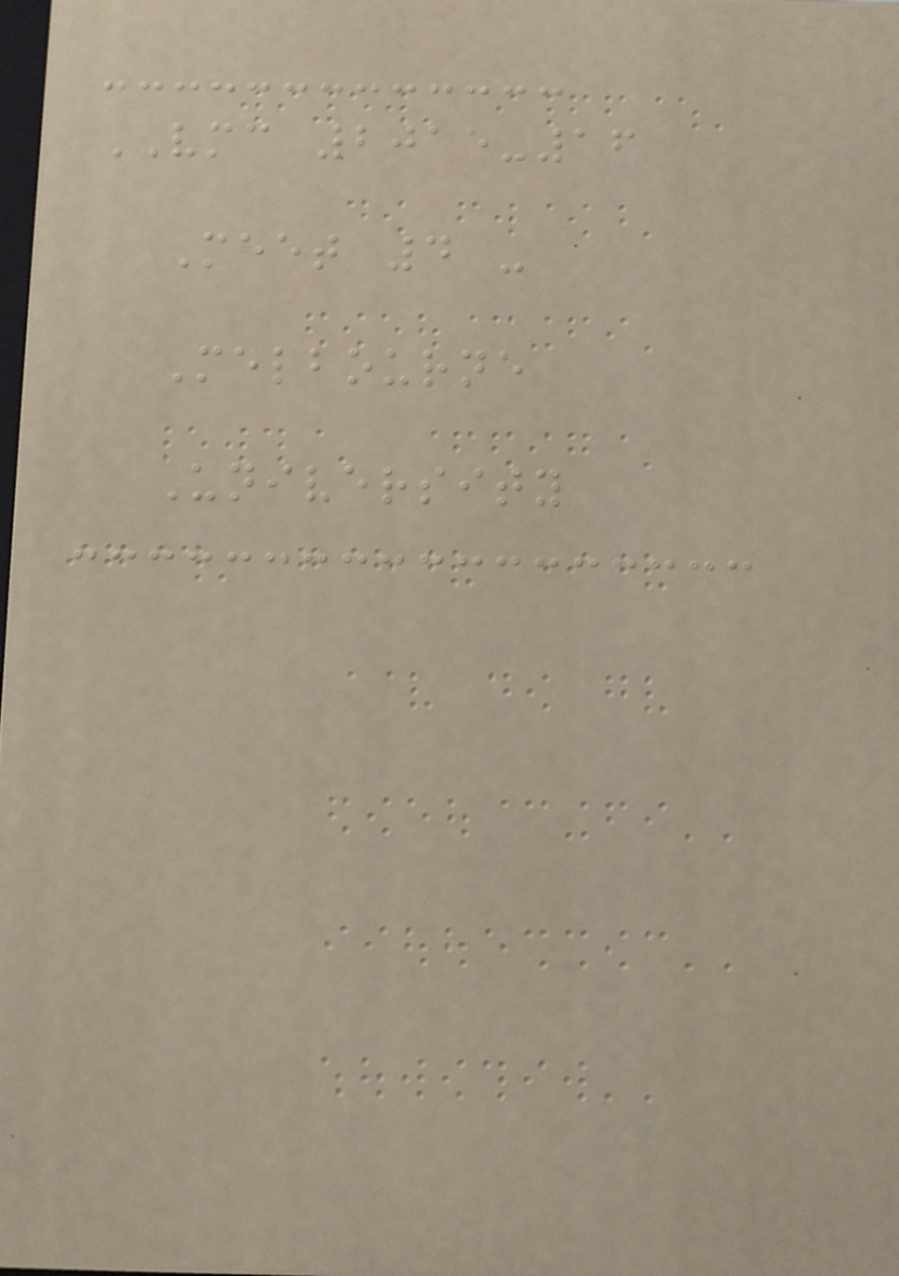VMC 2015-16
Meet 4 -
Melbourne
University
